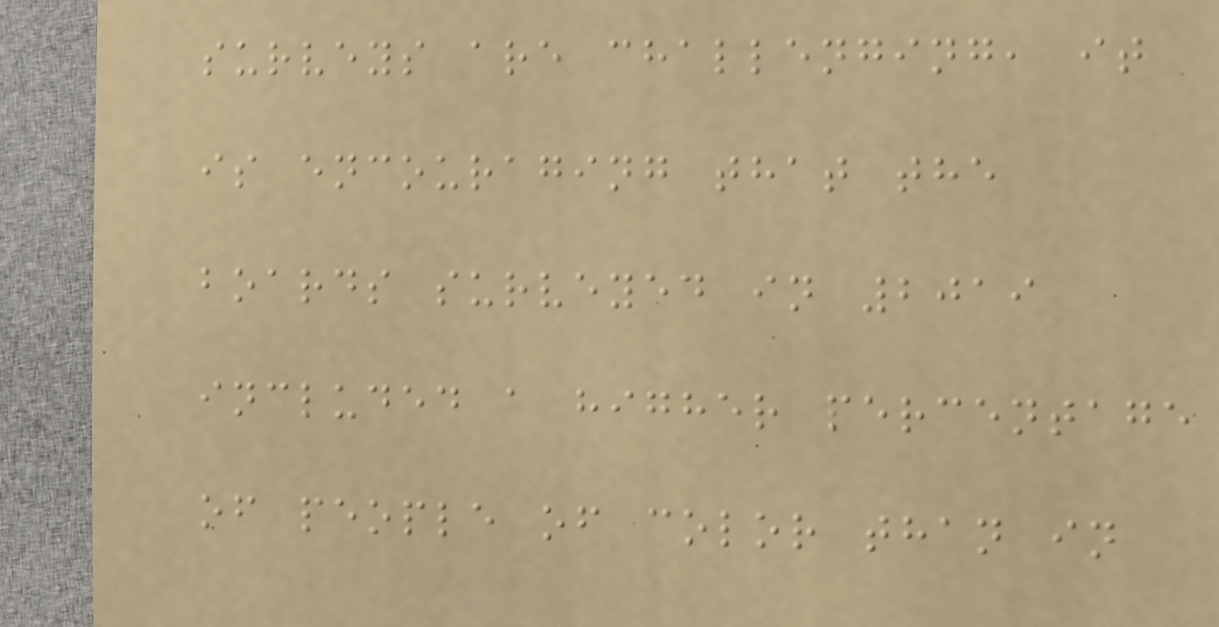surveys are challenging, it
is encouraging that the
boards surveyed in 2019
included a higher percentage
of people of color than in
